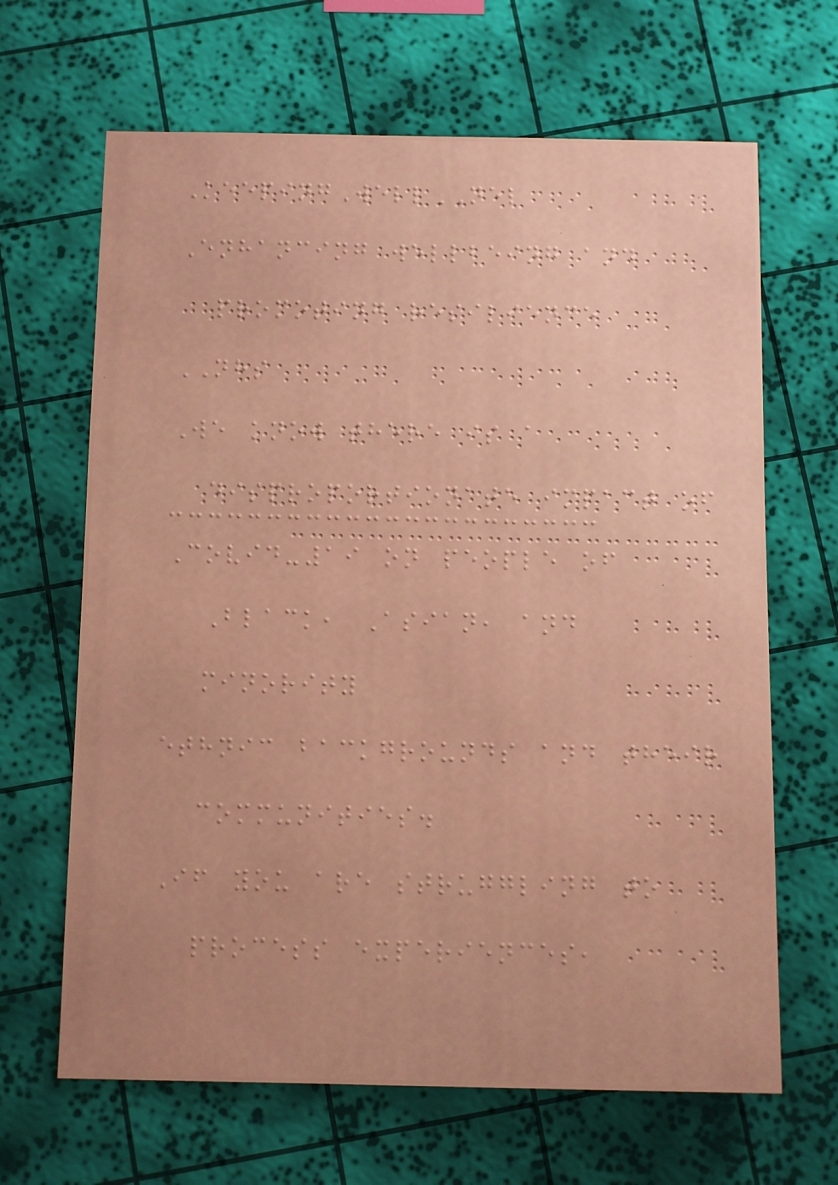KeepingWellNEL
Enhancing wellbeing and
promoting resilience
NHS
We know there is a
disproportionate impact of
Covid-19 on people of
Black, Asian, and
minority
ethnic backgrounds and their
communities.
If you are struggling to
process experiences,
